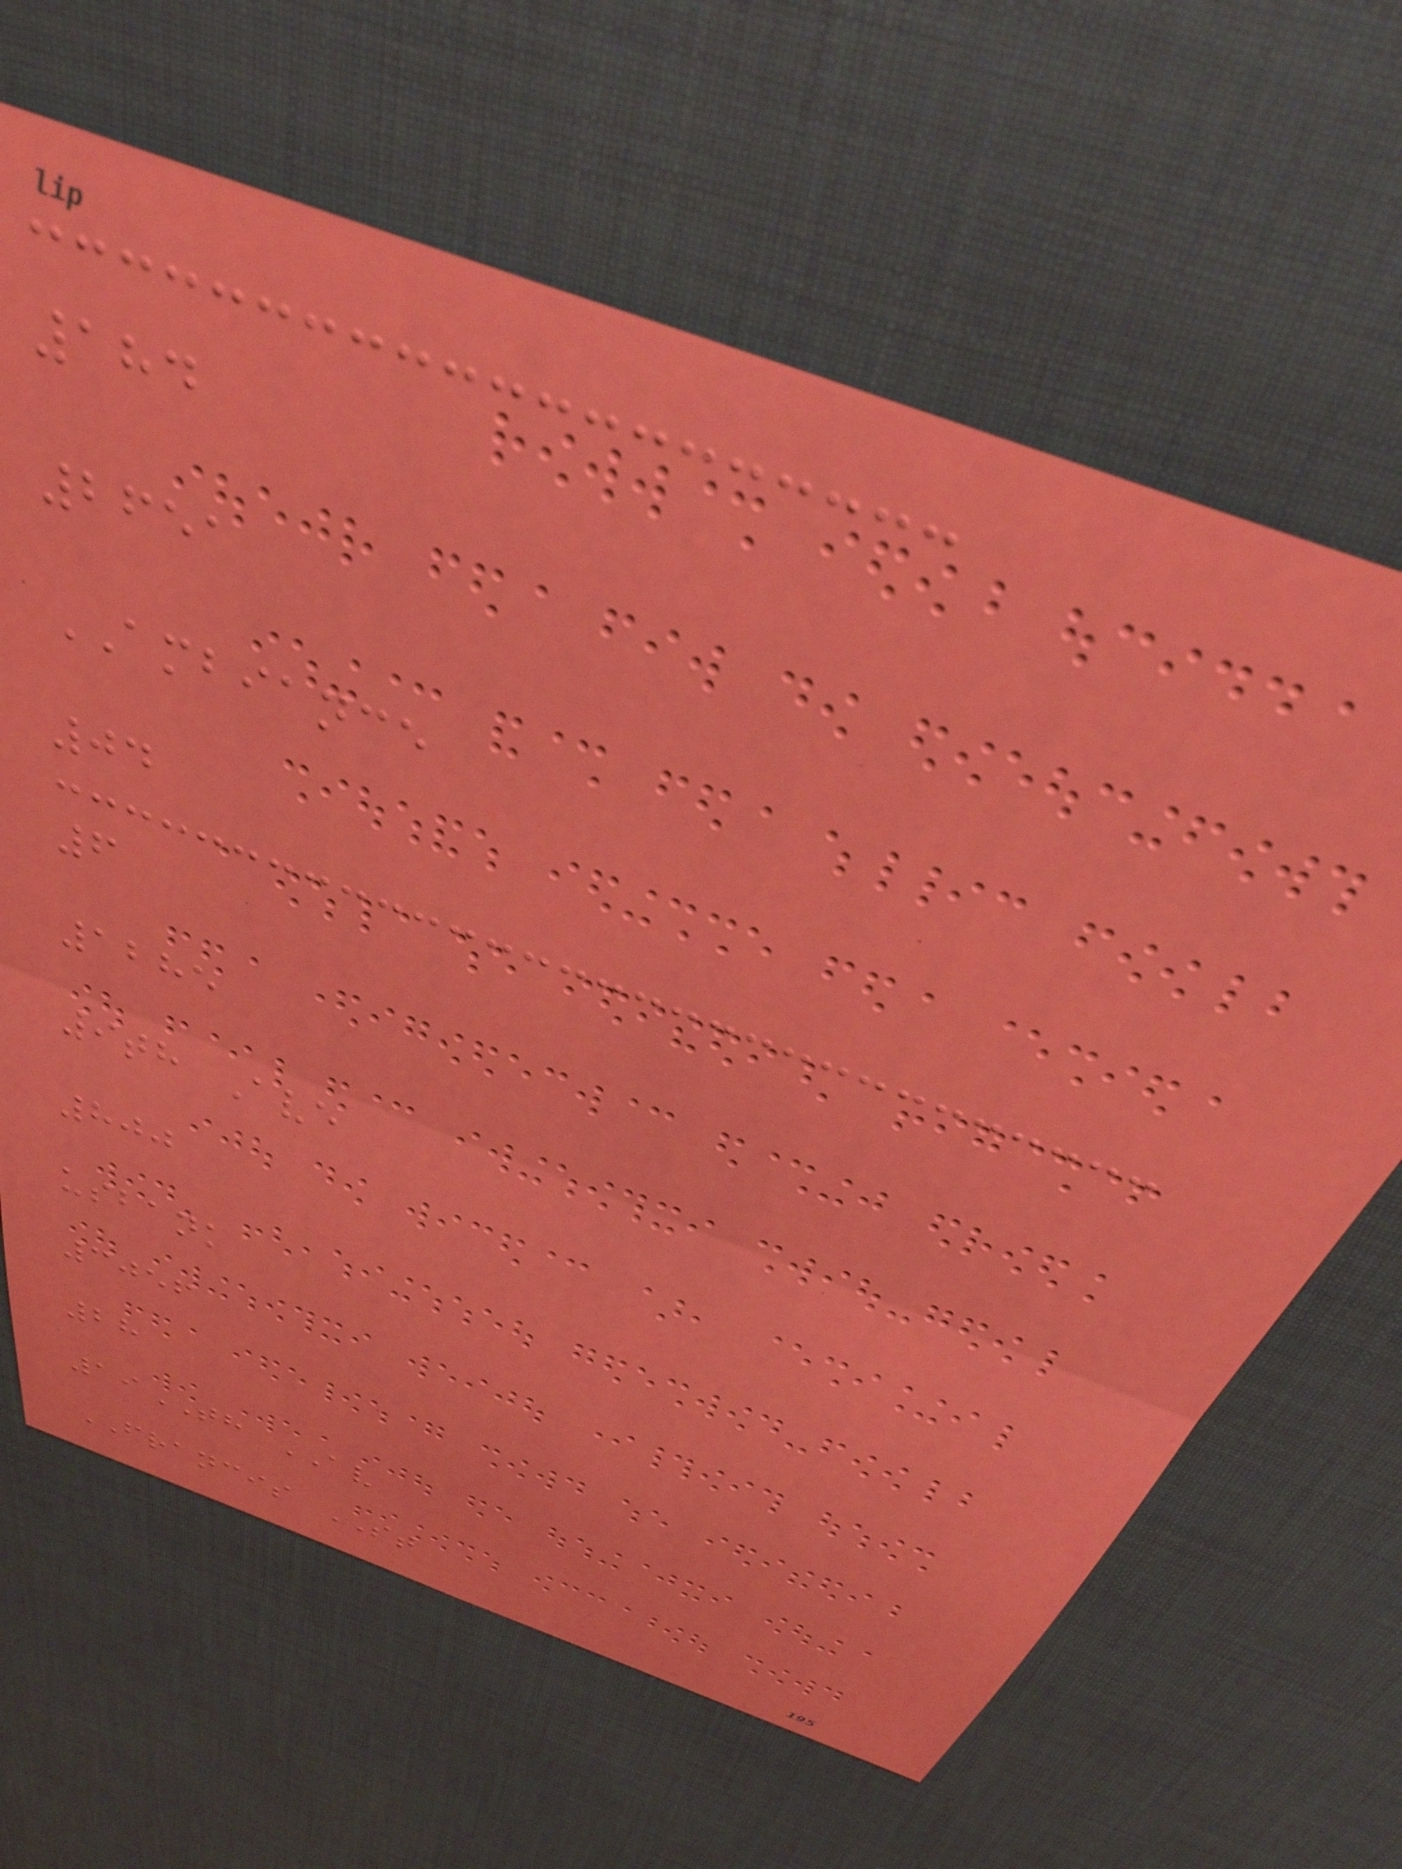184
2651
AMBIANCE
04
6
1285
9th Ave
800
usbank
3056
28
19TH AV
FRANCIS ST
